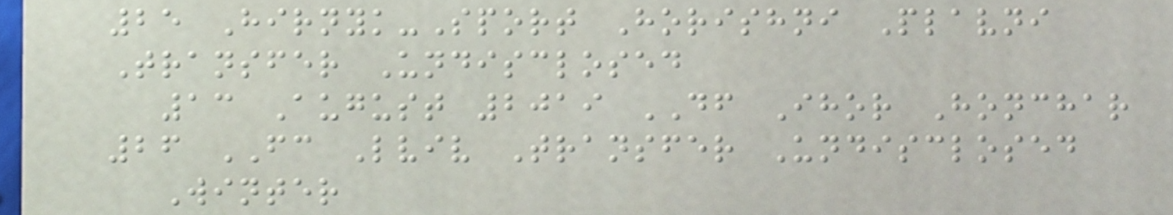25 Hirnyk-Sport Horishni Plavni
Transfer Undisclosed
13 August 2019 DF Ihor Honchar
26 FC Lviv Transfer Undisclosed
Winter
